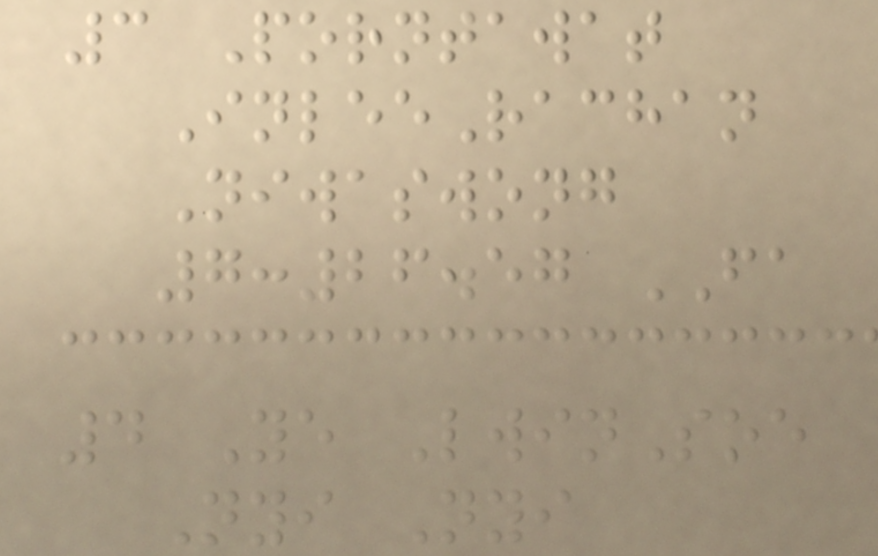3 Porntawat
InleeRachan
Niwaswong
7:26.57 FA
4 Ye LwinSoe
Nyi Nyi
